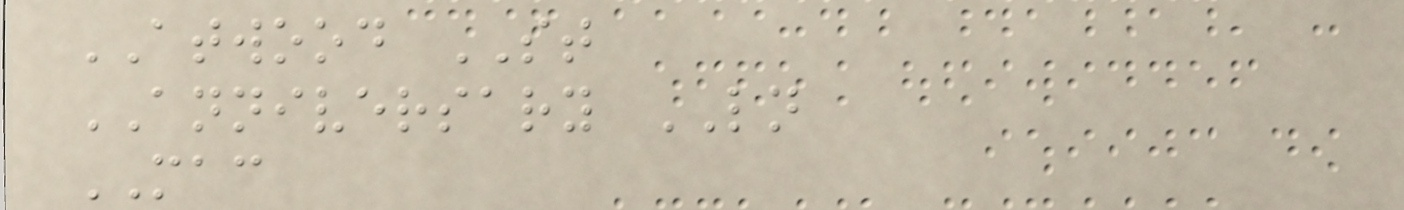ATWOOD ST
ANNIVERSARY LN
MAC
